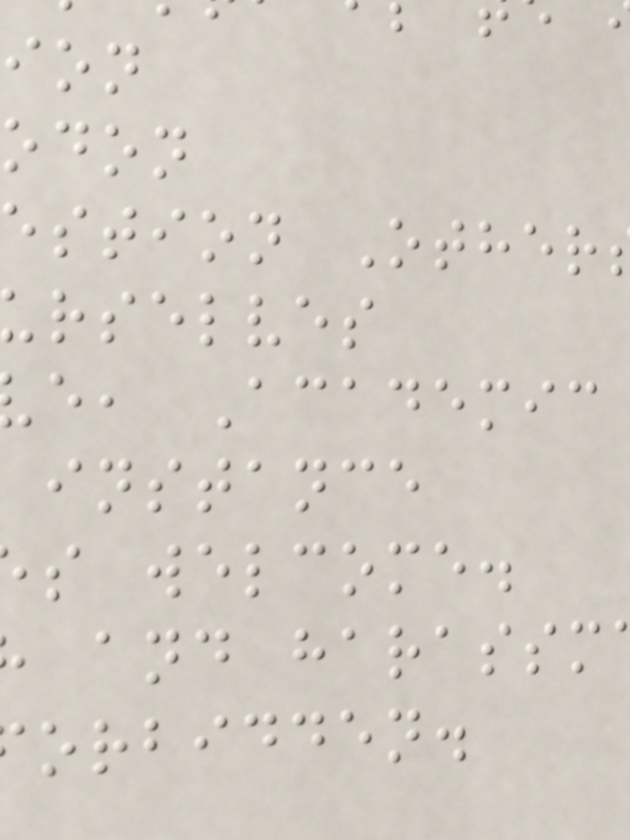odon
estion Other
rselves
e, Academic
instance
s welcome.
and harassm
orbidden.
